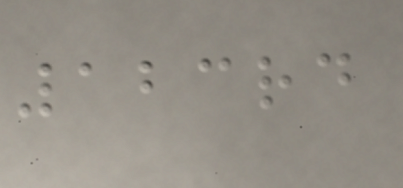123rd
